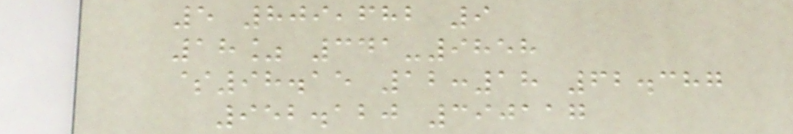5 809,682 9
18% 341-9858
$98.15 12:18 62.387
952.120 390117
